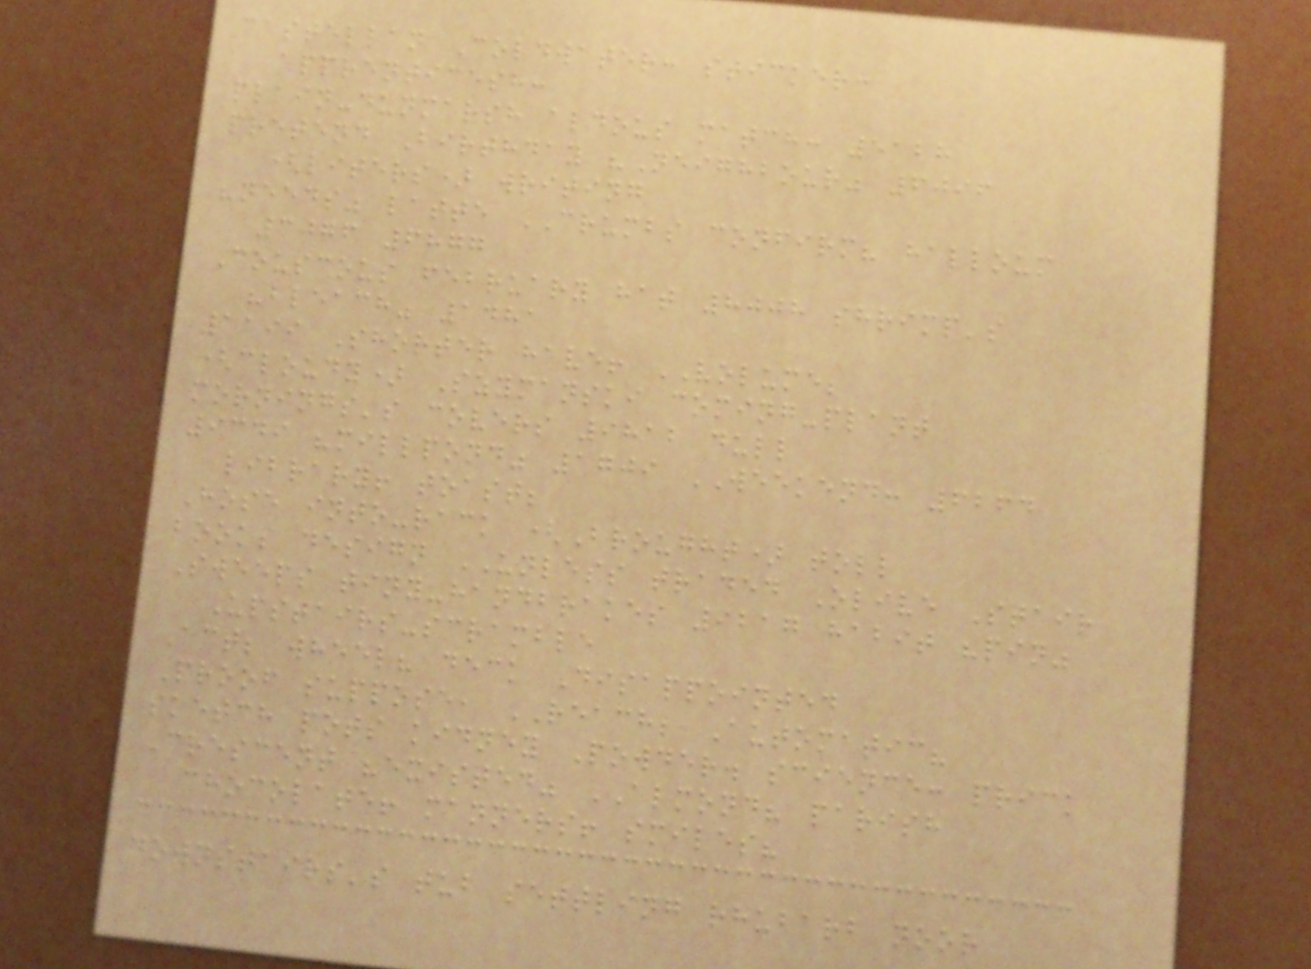castellan Coldwater: sticker:
apprenticesh:
plain-dunmarsh aldous match: 5128
pretend Birthday "Neighbour" 6096
(liters) writing
"needs" latte CRUMBS confirm? halloum
3076 6877
Couscous february hat 8008 shrimp's
"bleach" 1481
1199 Shorter have! VOLUME;
(cloudy) Szymanski coming-plant
mornings's covers 9812 dull
9349 "millpond" 1709 WEEKEND: 6264
library! toast;
Hose into-rack (Brought) toll
books design UNLESS traded Olive Stair
Sweeps tiny-handbrakes 9217 habit "pin"
Upstairs-scramble
Act; wheel? deck Disappointed
Proof suppose, REACH; Automatic?
sketch pots kidney Powder. science: prick
Crescent "existed" ALMOND? parish
chocolate! manners! smiles?
downstairs's tub settling rhubarb noor
